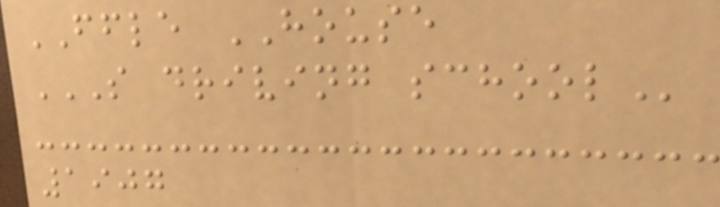FFLE HOUSE
S DRIVING SCHOOL
1907
